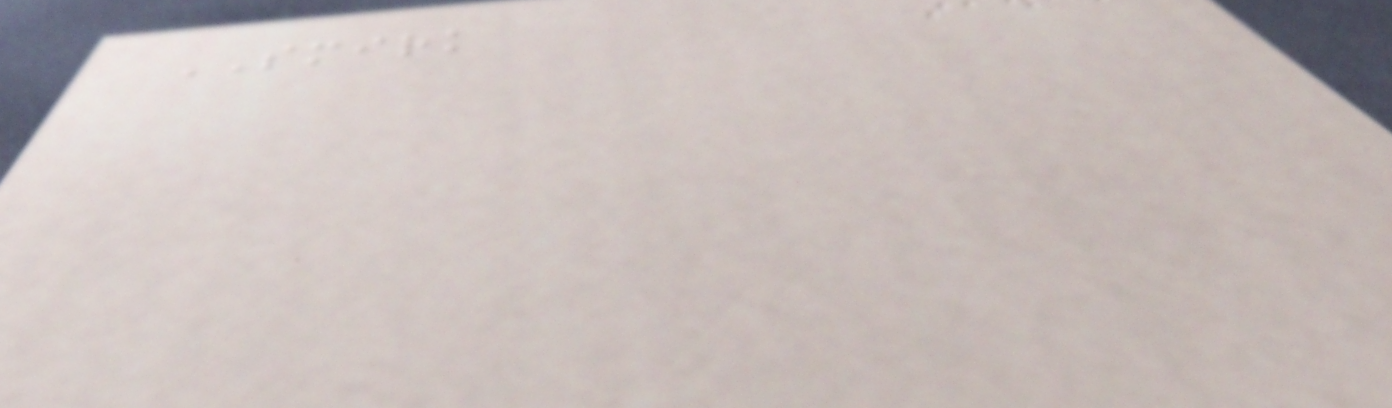SMIRK
